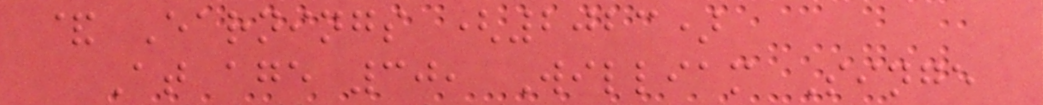& Earnings (2023)
At age 30, William Singe
